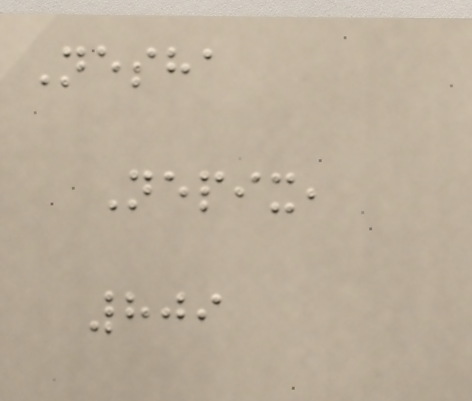Nesha
Nepix,
809
